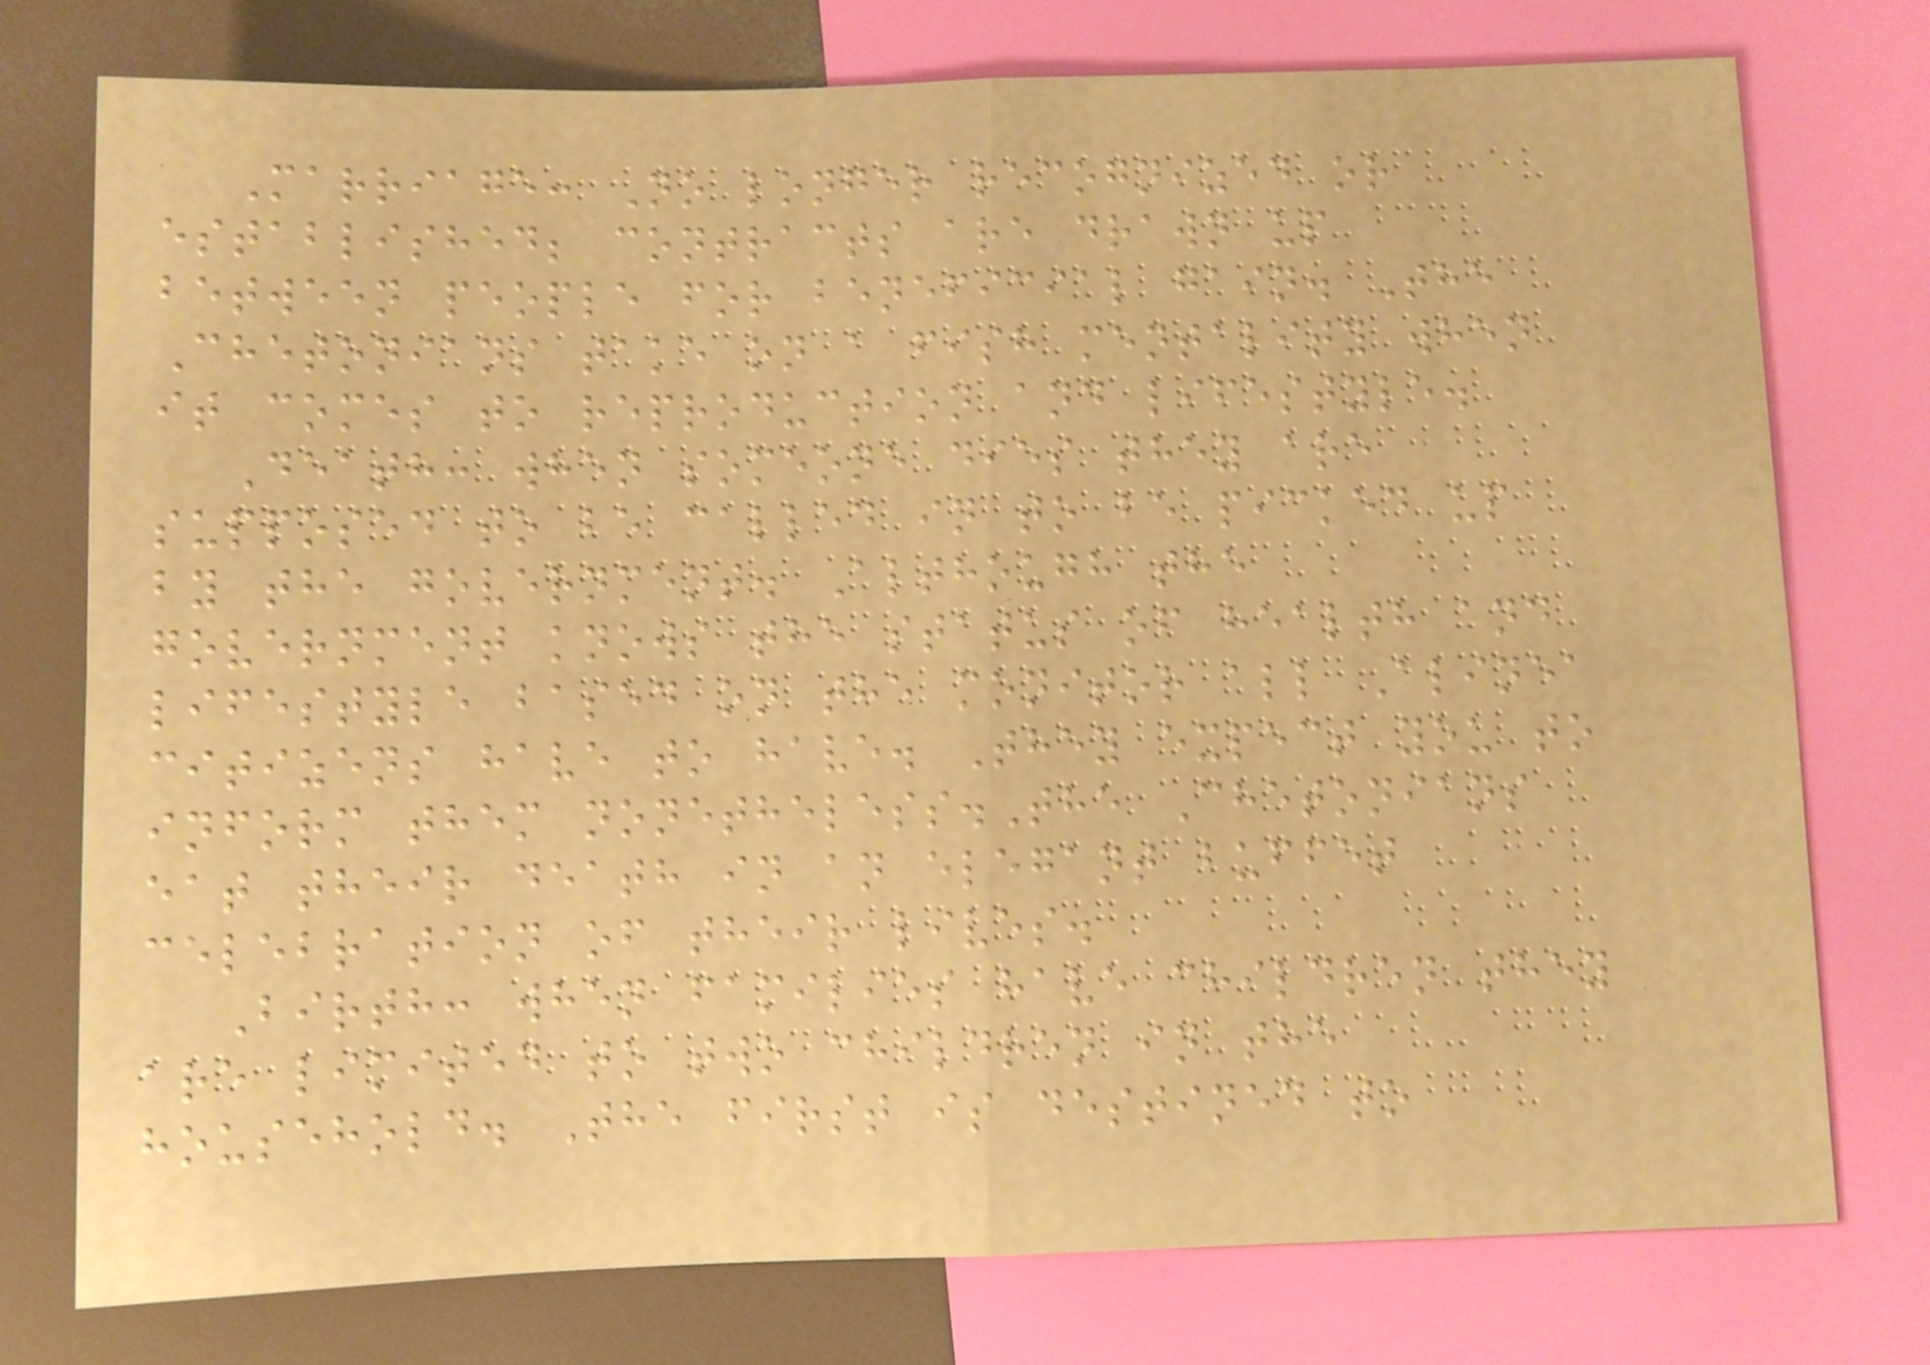Marriage: No longer recognized or
established; contracts are drawn up
between people for beneficial gain. The
Chetonians take on a fish mentality when
it comes to reproduction and lifestyle.
Death: when someone dies they are
supposed to be called in to be picked up
by the government. Although the
government knows the status of health and
lifestyle based on the monitor all Alinea
citizens have to have. They expect you to
inform them nonetheless.The Chetonians
eat their death in an elegant buffet
celebration of their lives.
Birth: when families have children they
are limited to two children in the
household. The first is destined to
